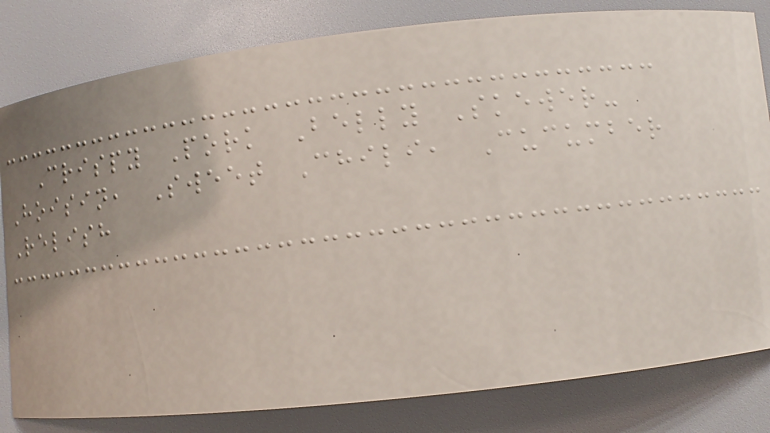Crispy Pork Belly Skewer-
Hoisin, Sweet Chili, Cucumber
Relish
